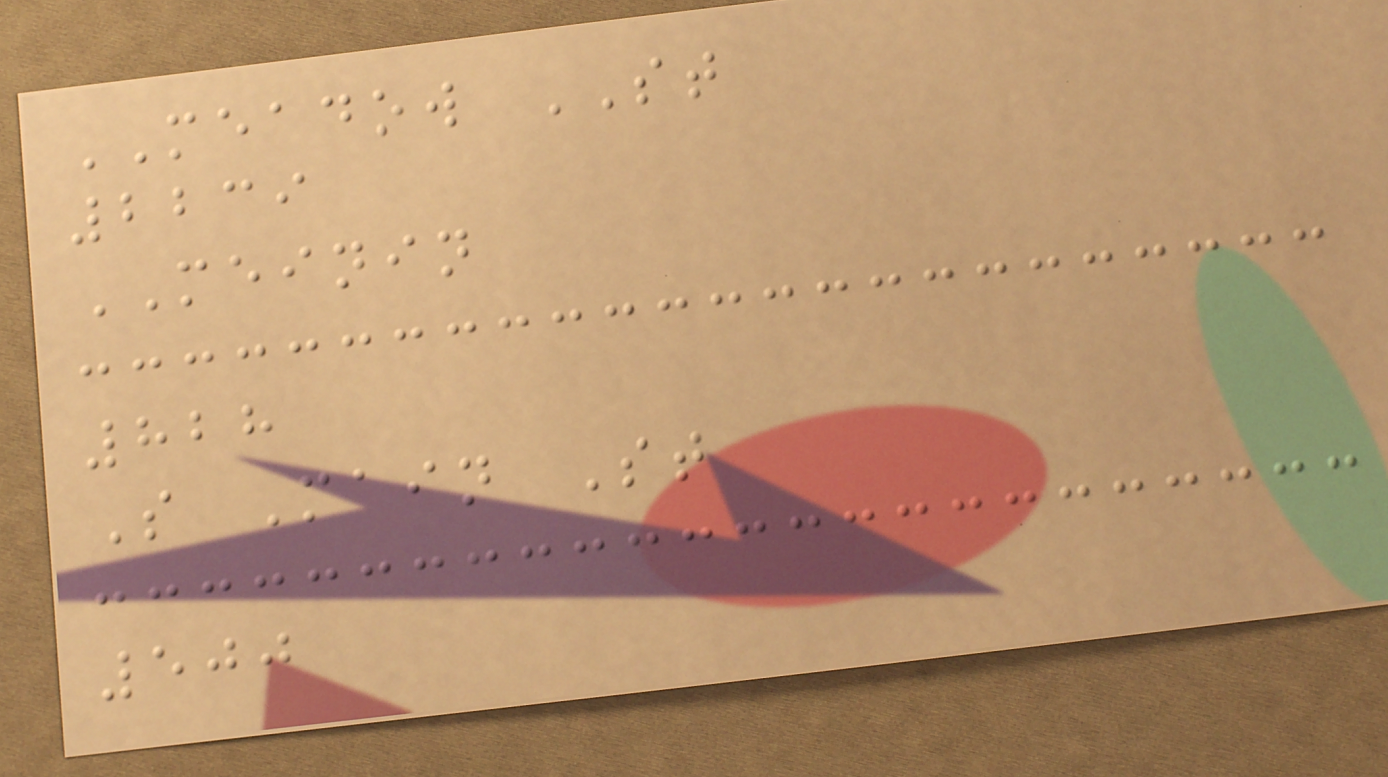MEADOW ST
2239
MEININ
828
S Main St
500
